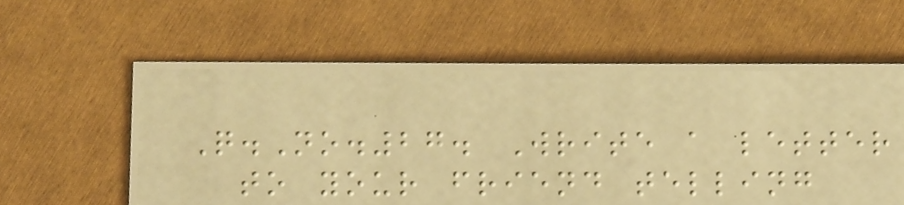Q.No.27. Write a letter
to your friend telling
